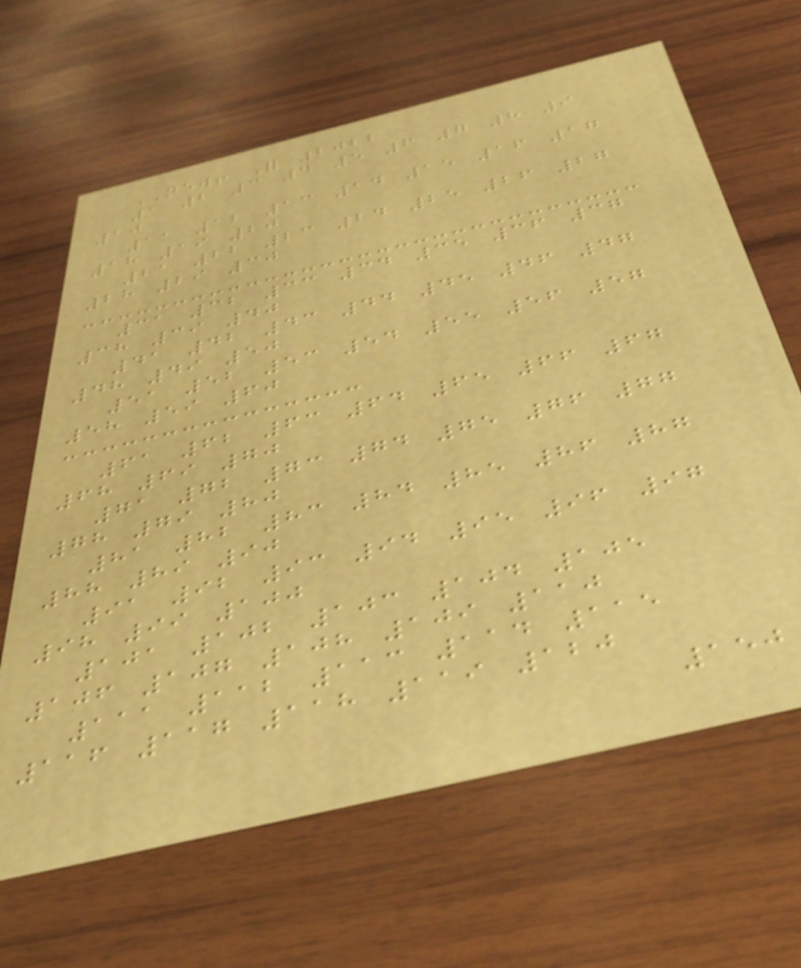NEW! For 2022
1 2 3 4 5 6 7 8 9
10
11 12 13 14 15 16 17
18 19 20
21 22 23 24 25 26 27
28 29 30
31 32 33 34 35 36 37
38 39 40
41 42 43 44 45 46 47
48 49 50
51 52 53 54 55 56 57
58 59 60
61 62 63 64 65 66 67
68 69 70
71 72 73 74 75 76 77
78 79 80
81 82 83 84 85 86 87
88 89 90
91 92 93 94 95 96 97
98 99 100
101 102 103 104 105
106 107 108 109 110
111 112 113 114 115
116 117 118 119 120
150
